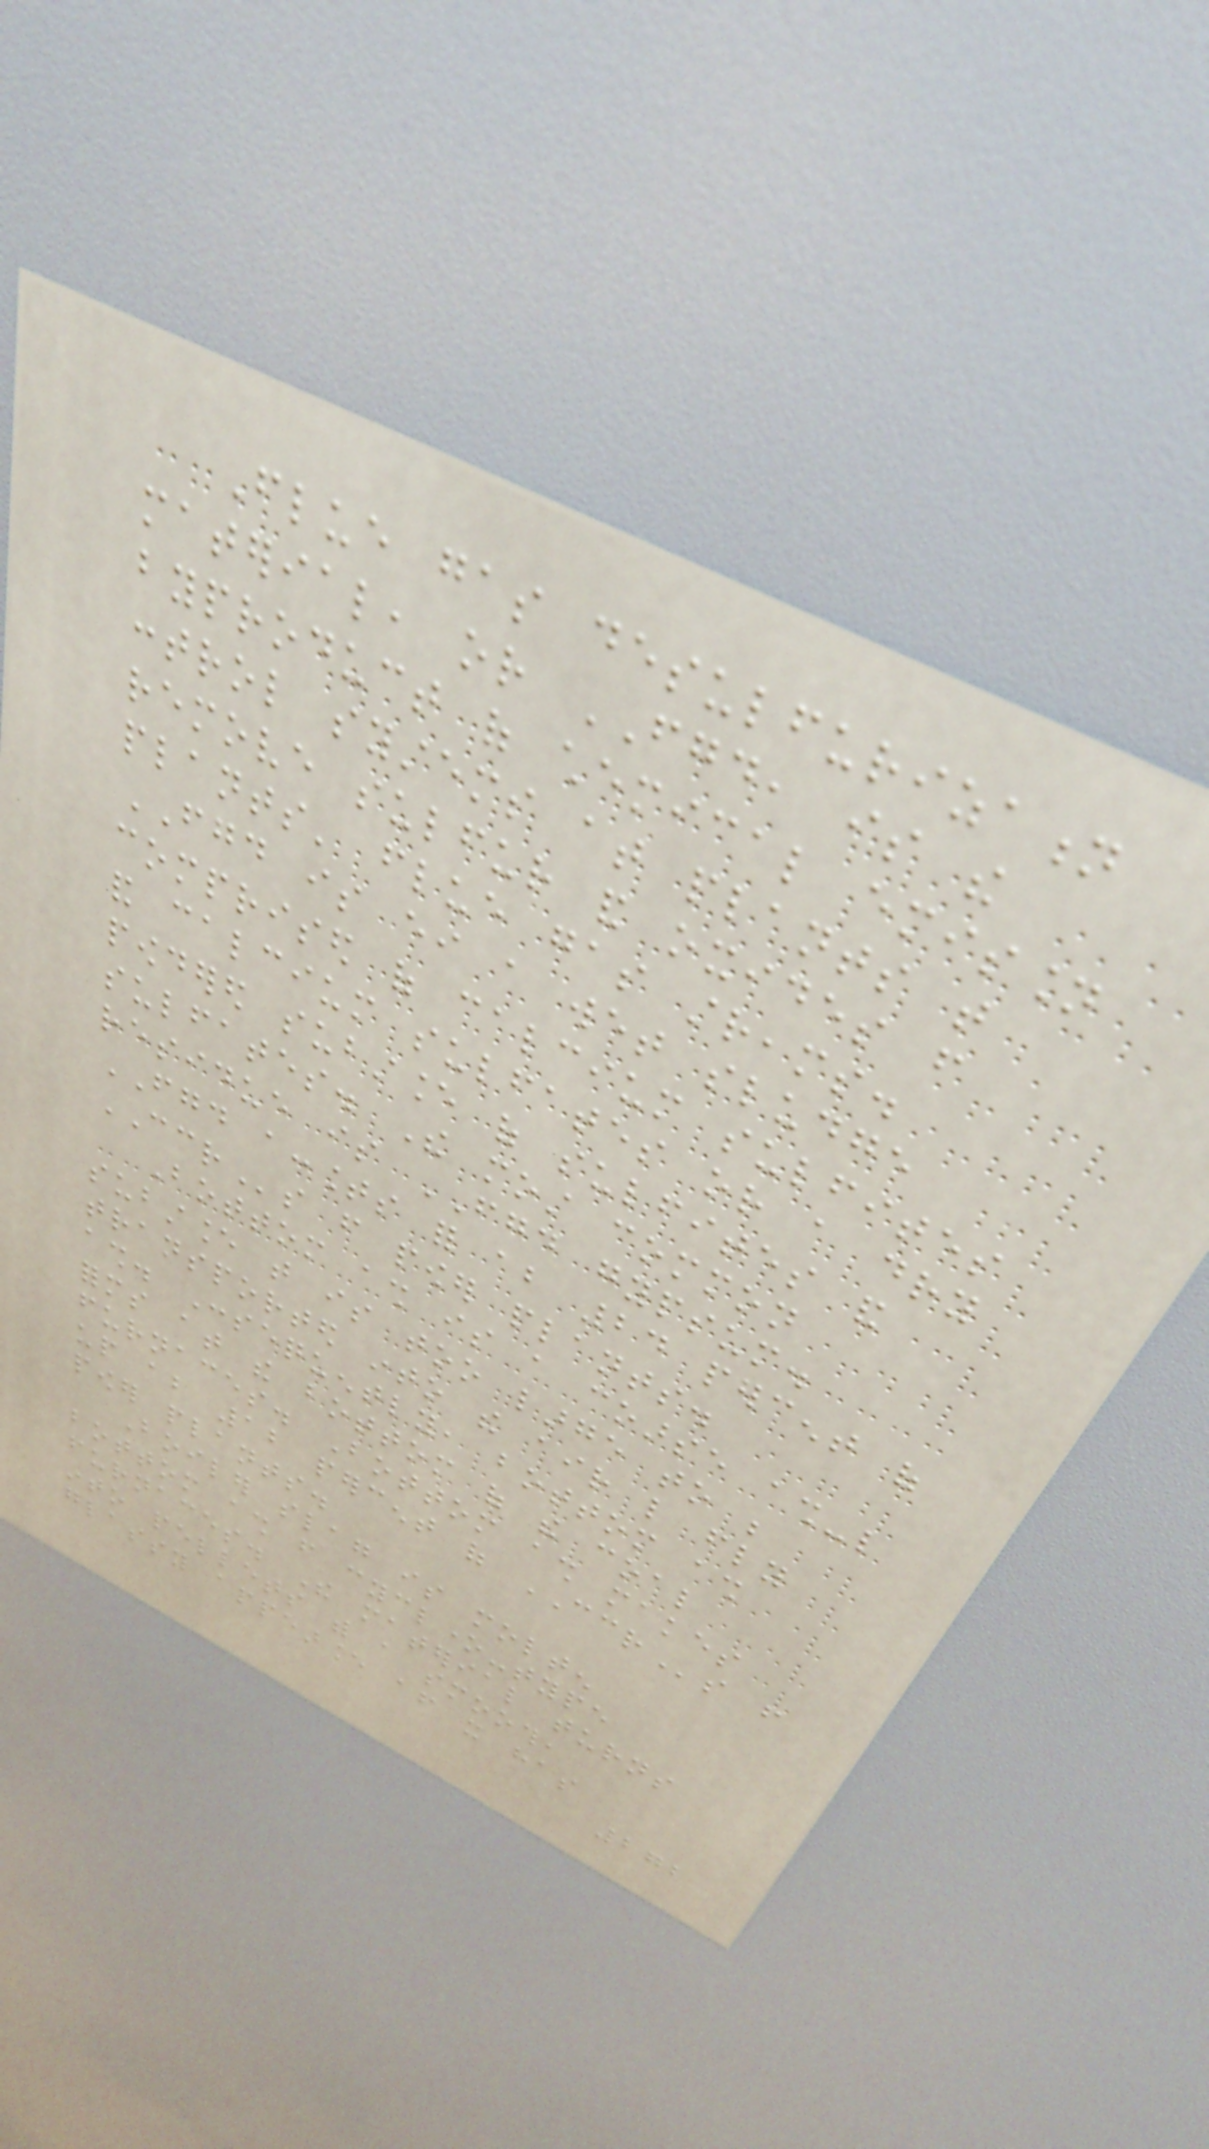Flue gas desulfurization
material, or FGD, is the
byproduct of chemical emission
control systems at plants that
remove sulfur and oxides from
plants' flue gas streams.
FGD is either a wet sludge
comprised of calcium sulfites
and calcium sulfates or a dry
powdered substance of sulfites and
sulfates. The most common
residue is FGD gypsum.
FGD accounts for about 24 percent of
CCRs from power plants.
Bottom ash is a coarse ash-like
substance that is too large to be
transported into the air like fly
ash. Consequently, bottom ash
forms at the bottom of the coal
furnaces. Bottom ash makes
up about 12 percent of CCRs from
power plants.
Boiler slag is molten
bottom ash from cyclone-type
furnaces. The material turns
into pellets with a smooth,
glassy appearance after it has
272
